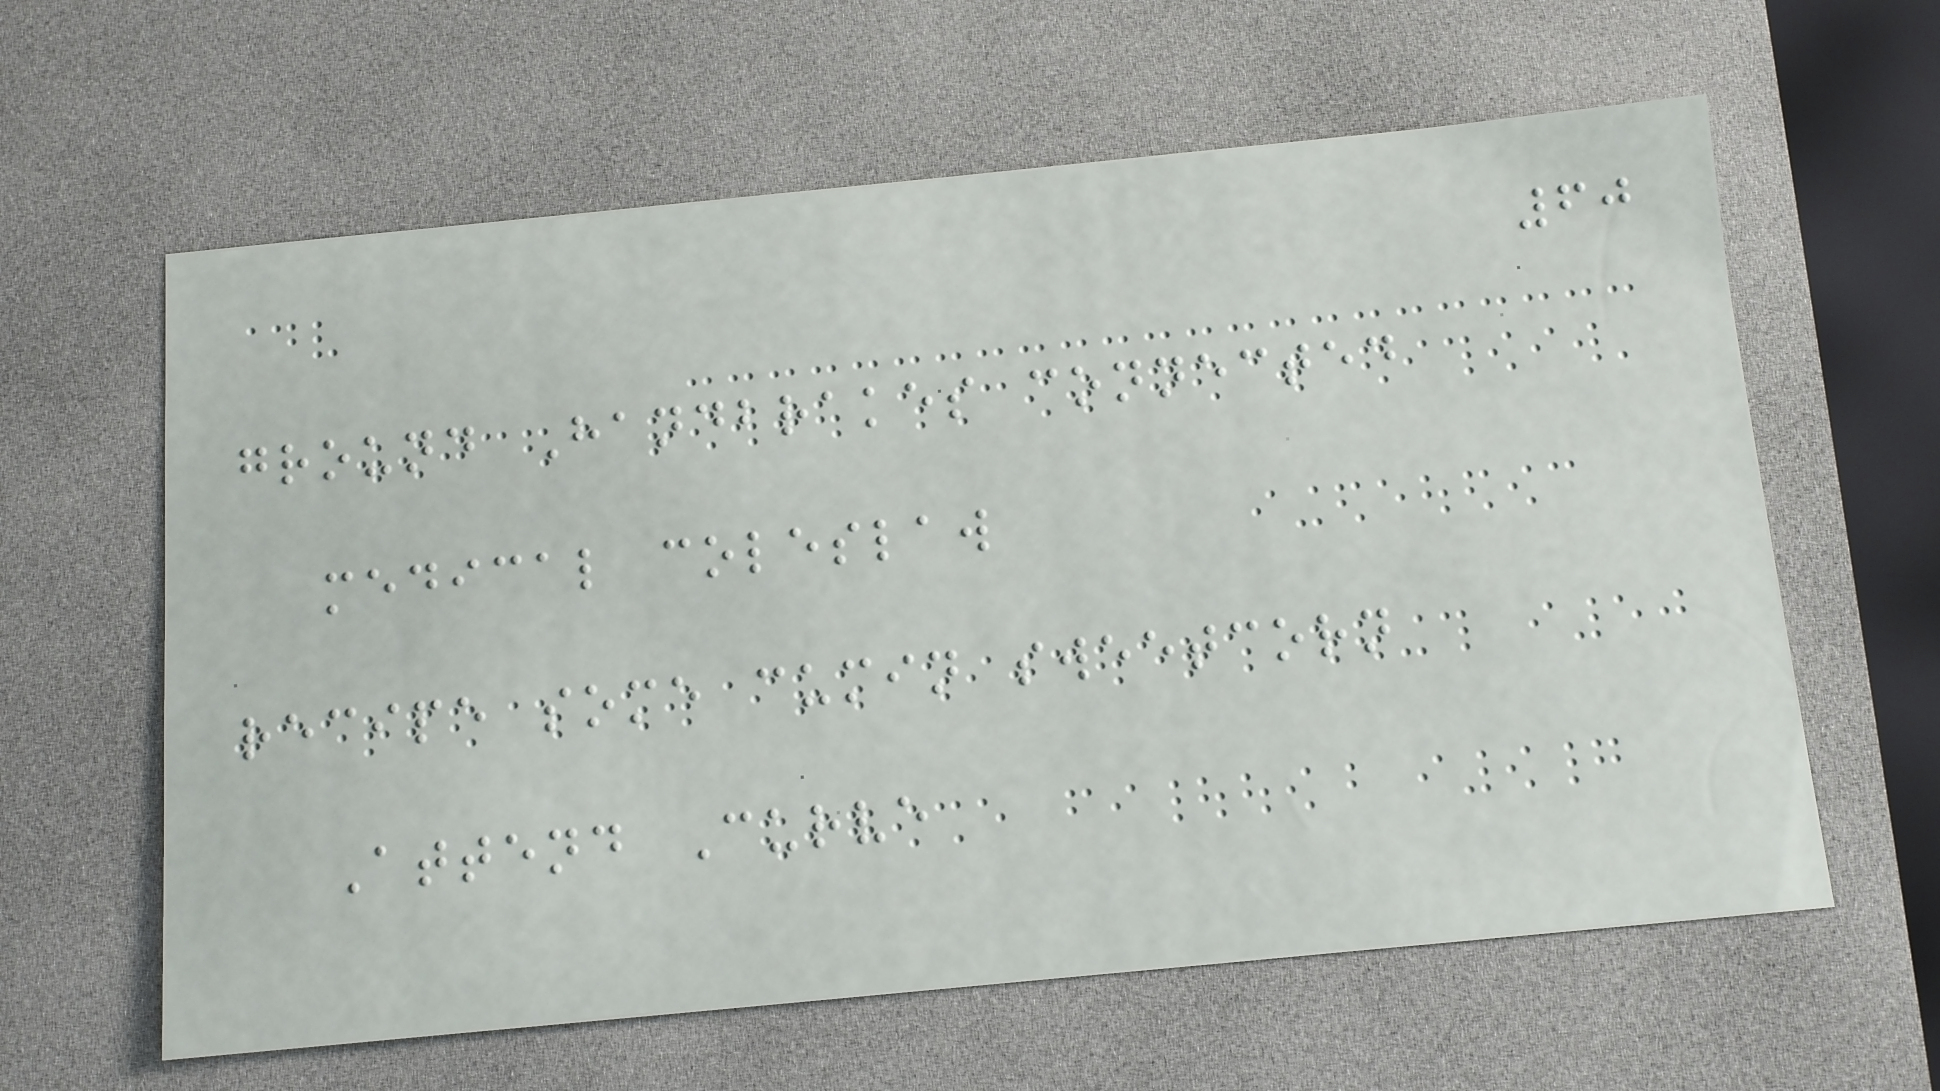60
ground Handbrakes connected
medical coleslaw
recipe some cumin sweetcorn
Attend Curve
